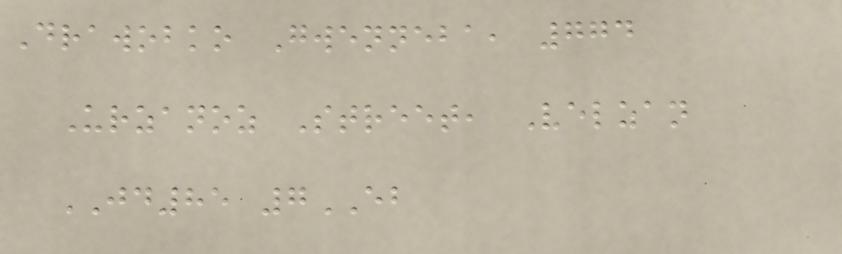Drawobko Gwenneba, 774
Urzanoz Street, Velzan
JD85 7EB
